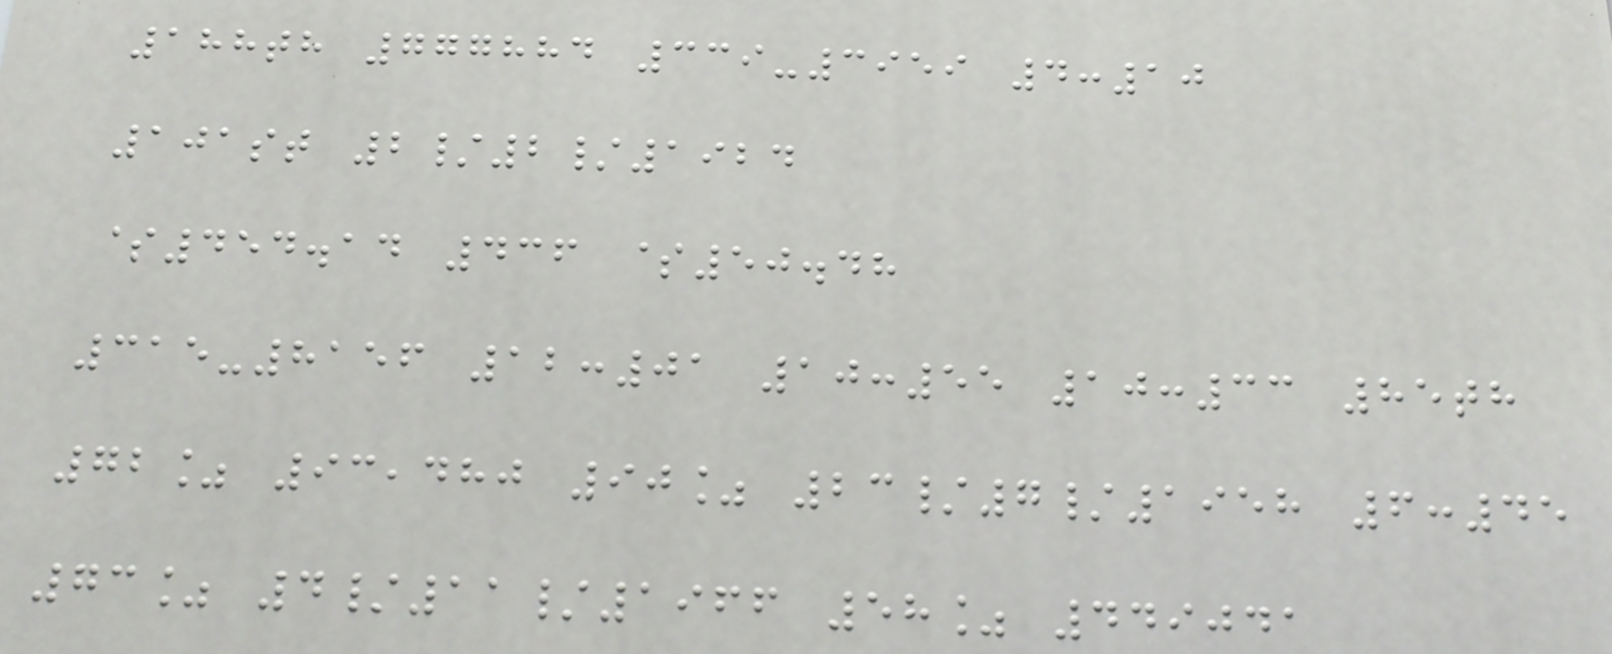188th 777884 339-3959 4:10
101st 2/2/1924
$454.14 436 $50.48
315-8156 12:01 10:55 10:33 85th
72% 93,480 90% 23/7/1958 6:45
73% 4/11/1966 58% 449041
